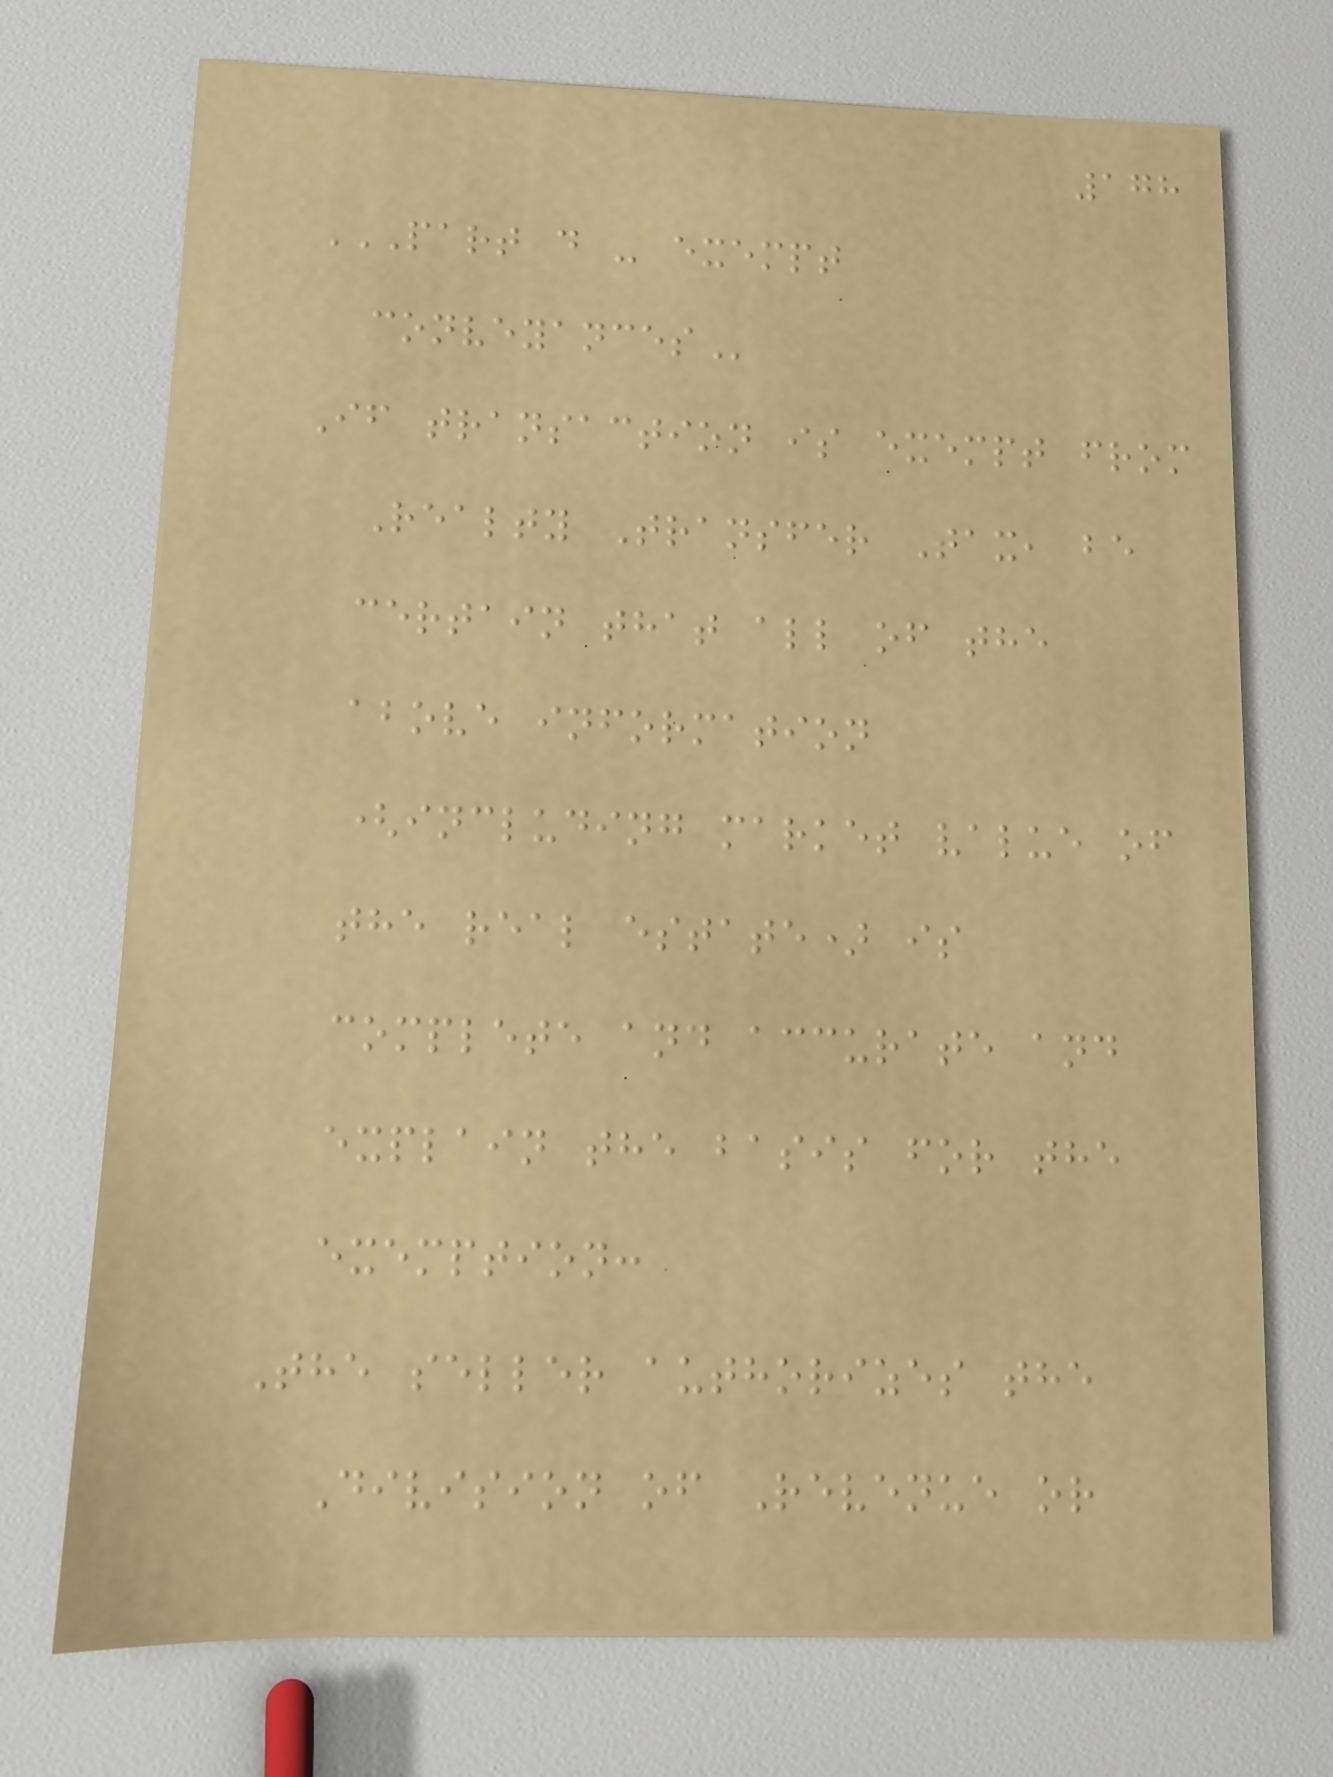178
PART D - EXEMPT
CONVEYANCES
If transaction is exempt from
Realty Transfer Tax, be
certain that all of the
above information
(including market value of
the real estate) is
complete and accurate and
explain the basis for the
exemption:
The seller authorizes the
Division of Revenue or
